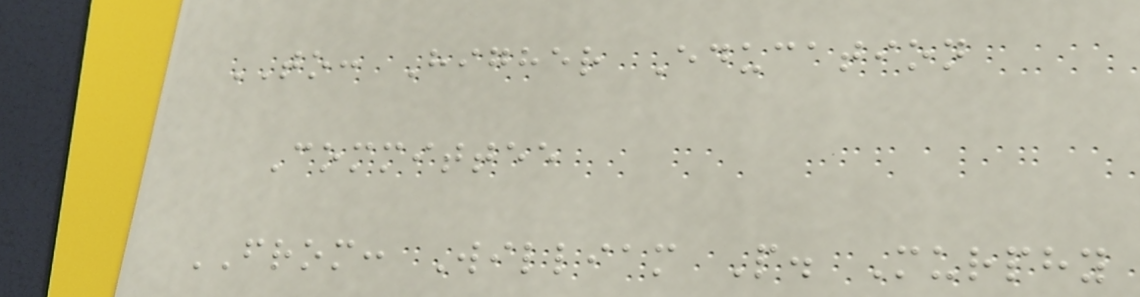TO: Higher Education
Committee
FROM: William P. Murphy
